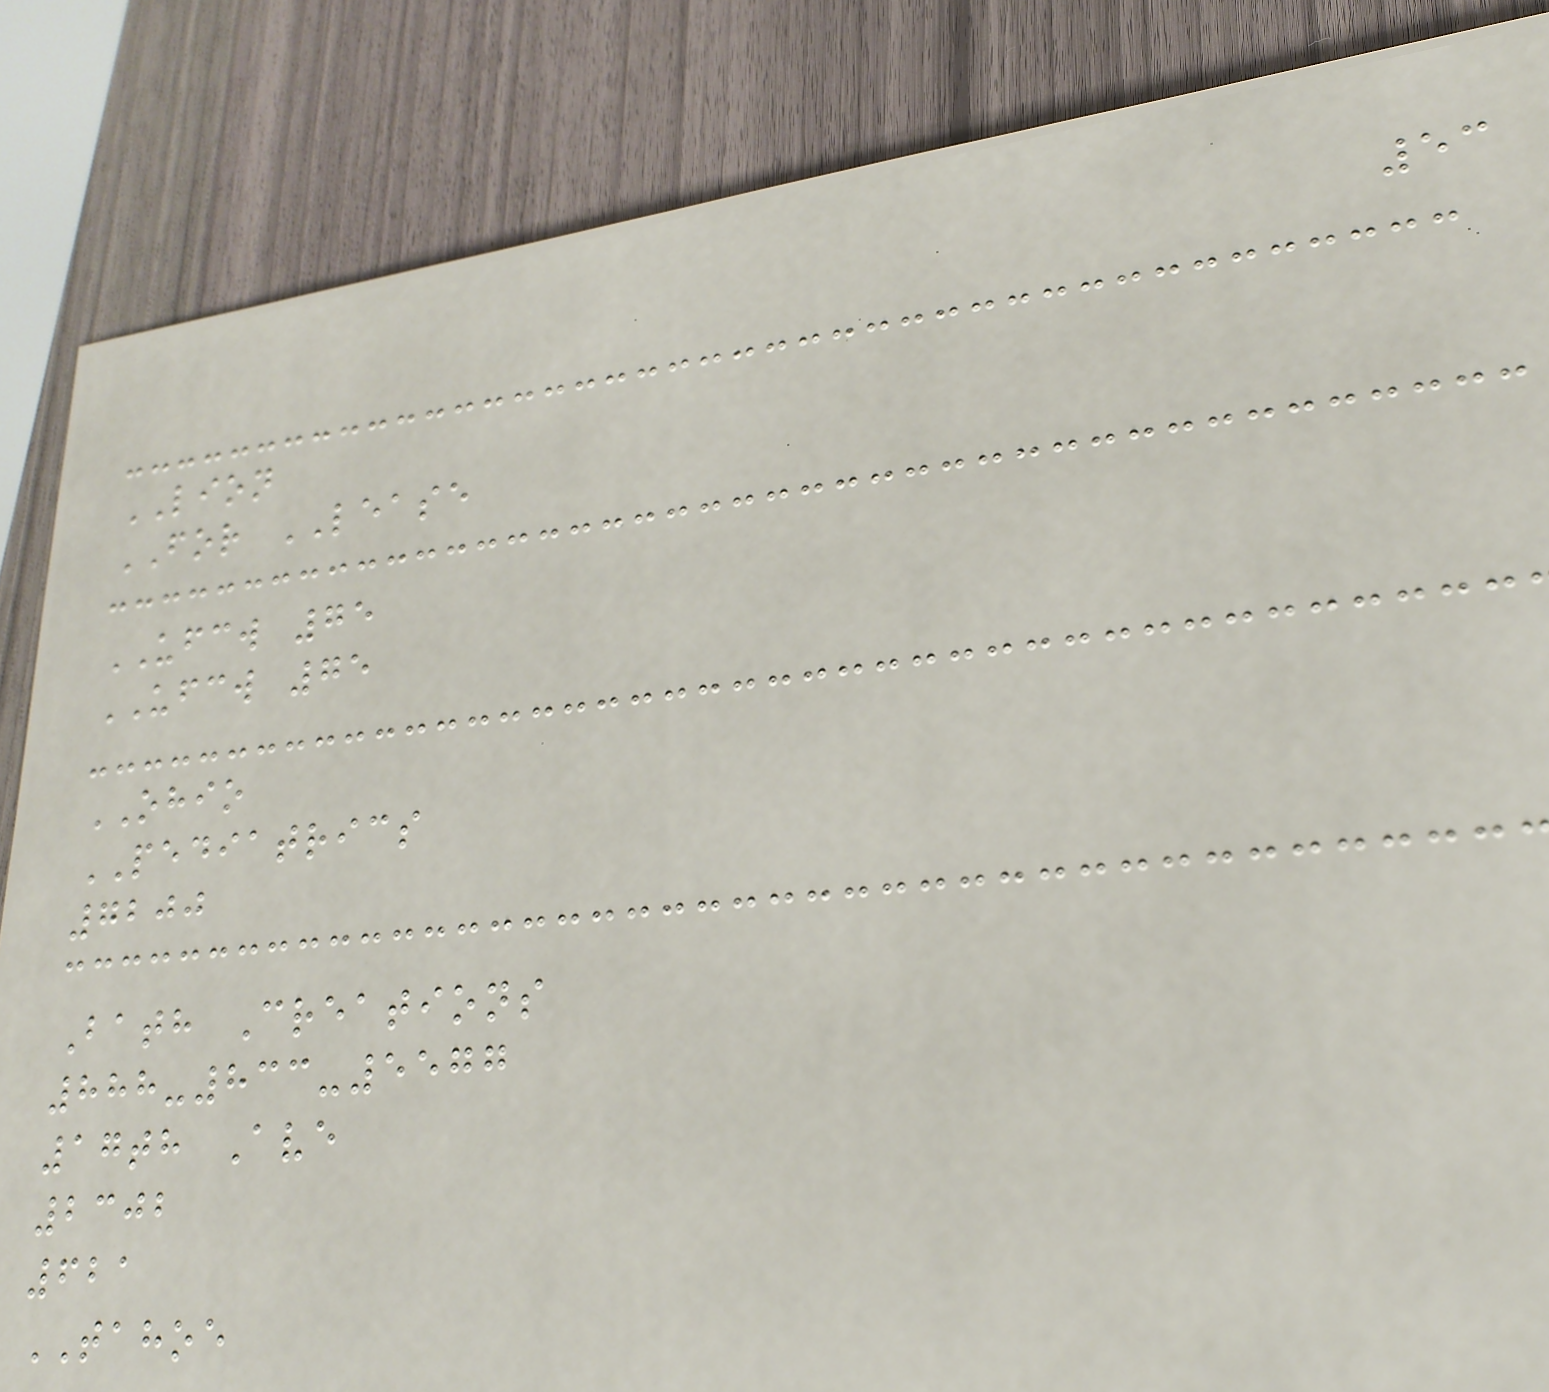53
LION
FOR LEASE
UFCW 75
UFCW 75
OHIO
PEDIATRICS
7200
Bath Creations
888-833-5577
17th Ave
2302
621
TAHOE
